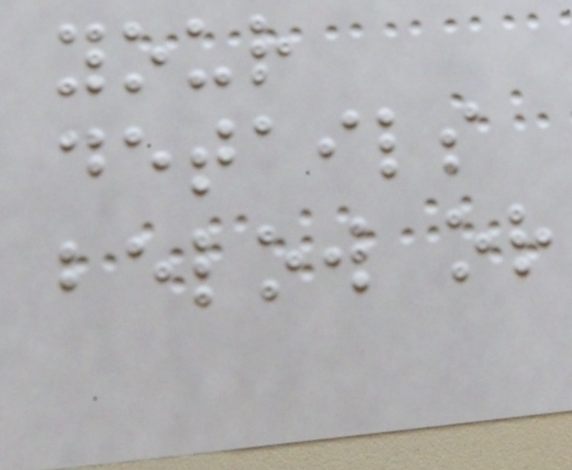your
details
below or
